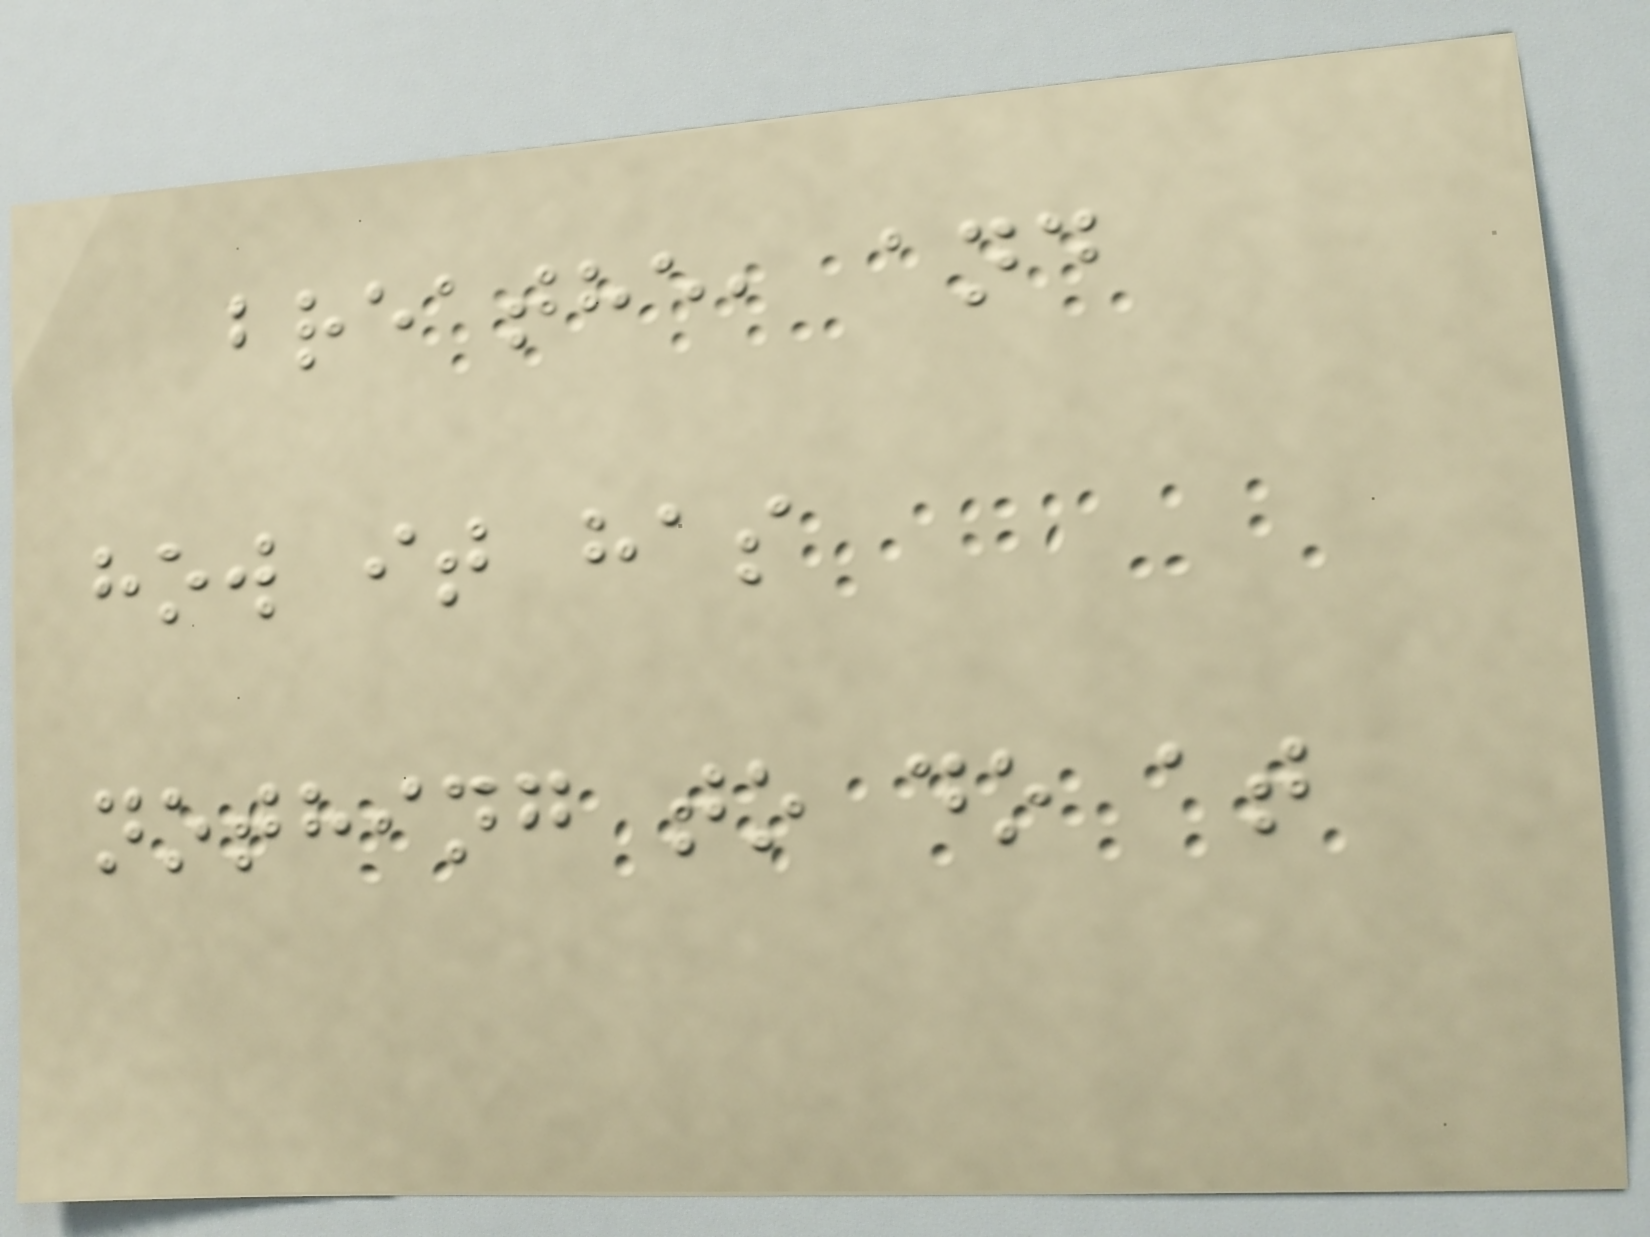breathe, and
how it has
nothing to do at
